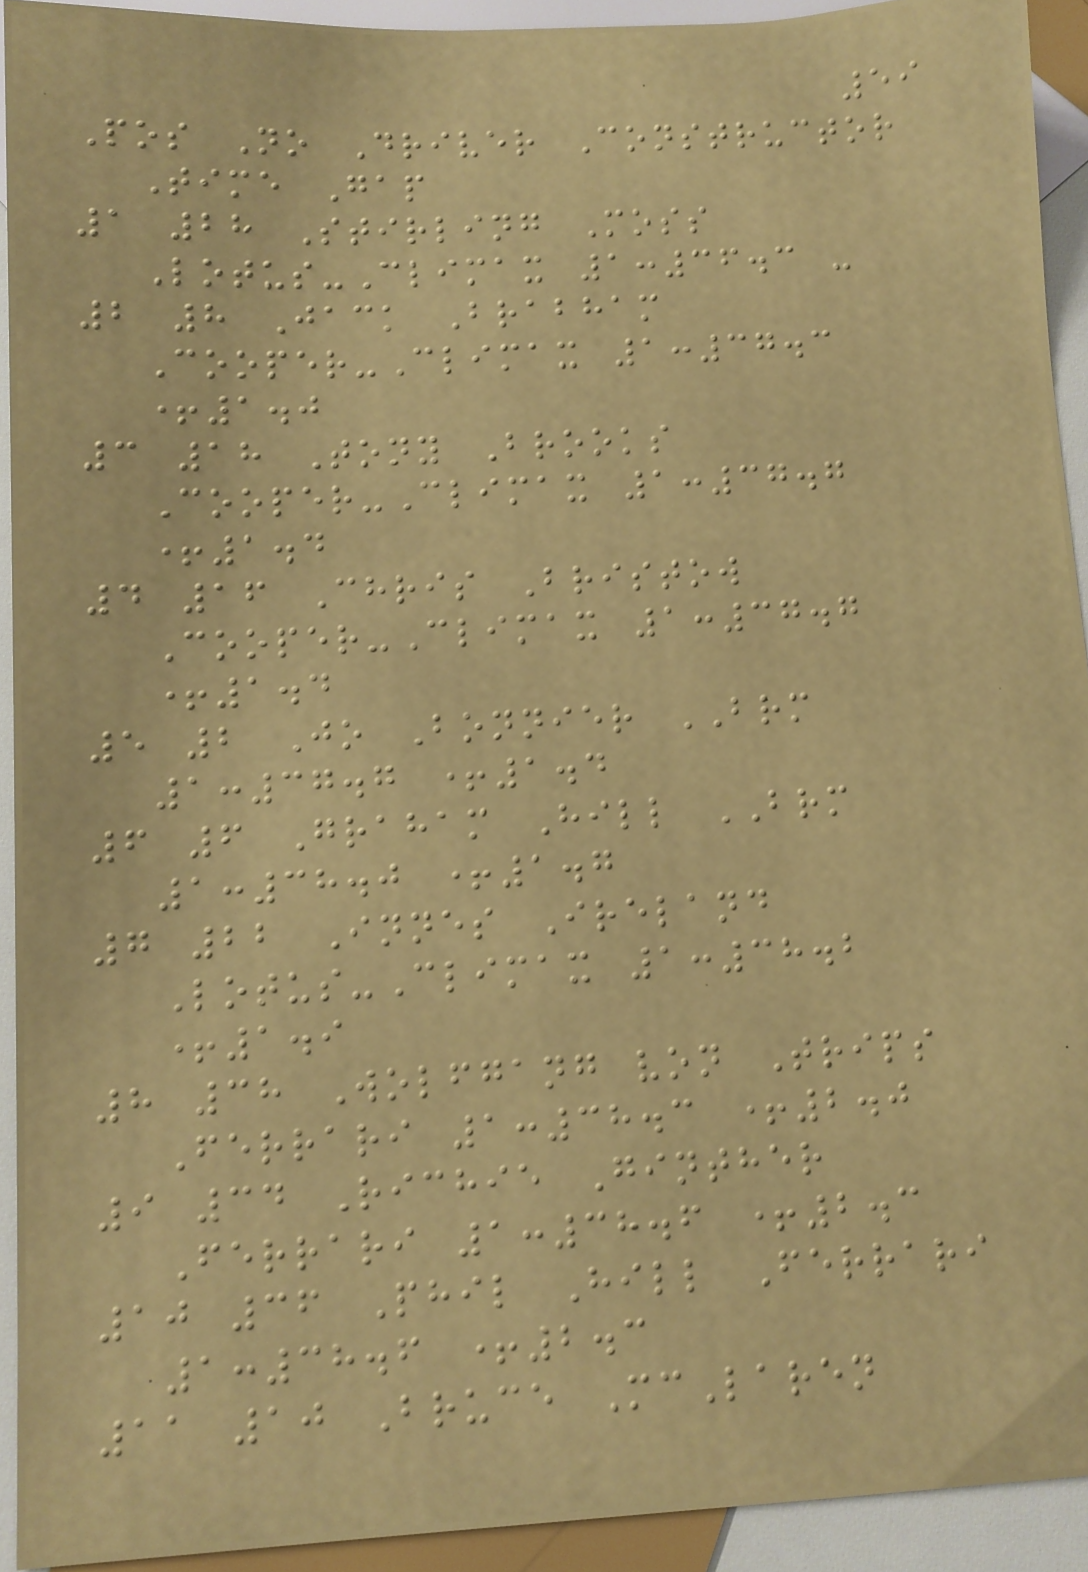59
Pos No Driver Constructor
Time Gap
1 28 Stirling Moss
Lotus-Climax 1:36.3 -
2 8 Jack Brabham
Cooper-Climax 1:37.3
+1.0
3 18 Tony Brooks
Cooper-Climax 1:37.7
+1.4
4 16 Chris Bristow
Cooper-Climax 1:37.7
+1.4
5 2 Jo Bonnier BRM
1:37.7 +1.4
6 6 Graham Hill BRM
1:38.0 +1.7
7 22 Innes Ireland
Lotus-Climax 1:38.2
+1.9
8 38 Wolfgang von Trips
Ferrari 1:38.3 +2.0
9 34 Richie Ginther
Ferrari 1:38.6 +2.3
10 36 Phil Hill Ferrari
1:38.6 +2.3
11 10 Bruce McLaren
